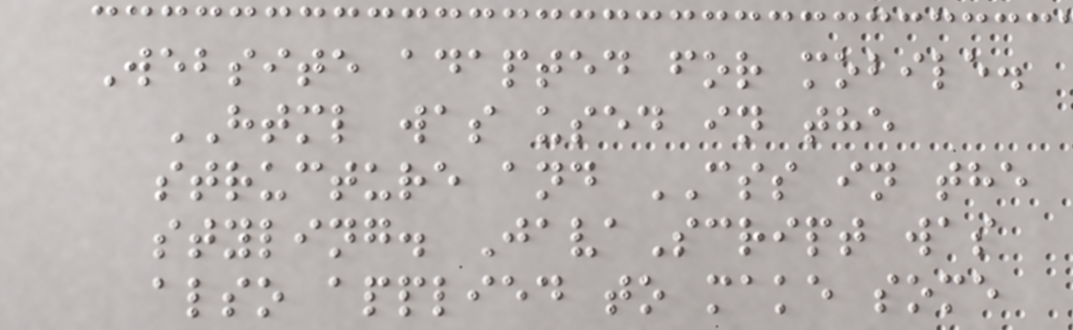Website adapted for mobile.
HTML was used in the
structure and CSS in the
styling. JavaScript was
also applied to make some
